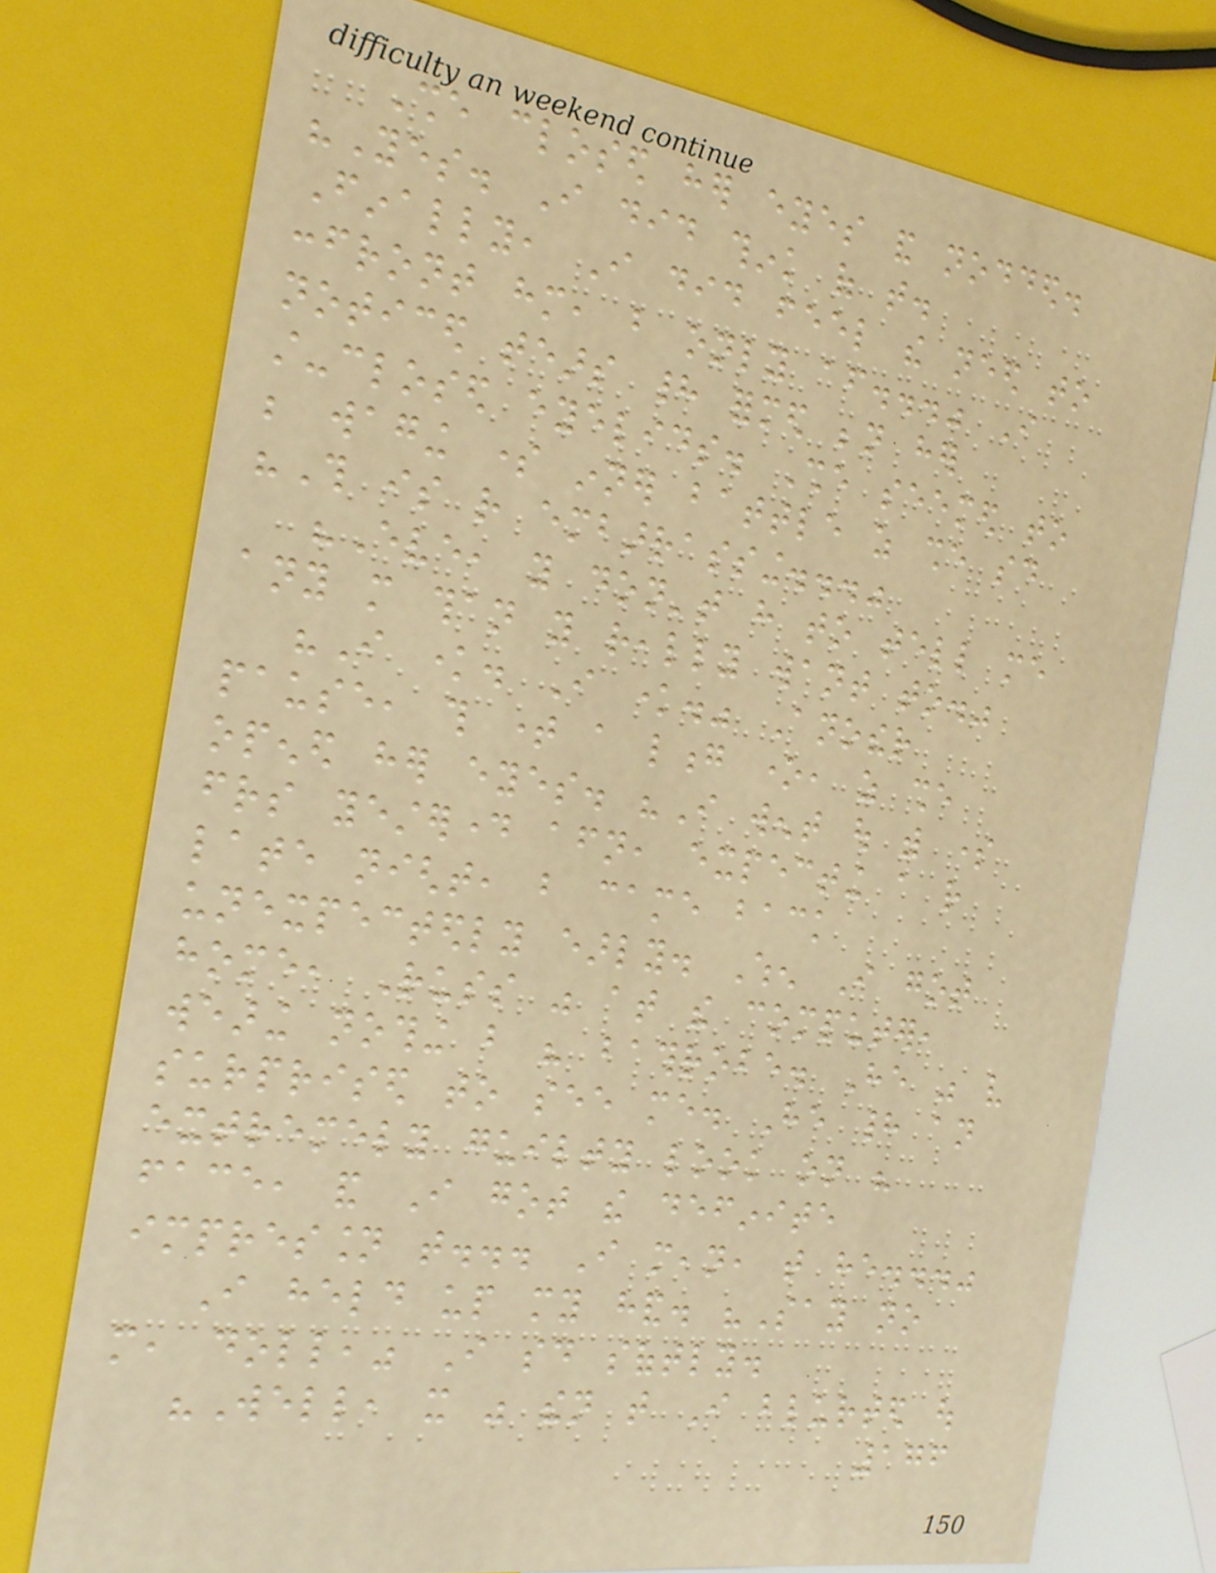She closed her eyes and nodded.
"Yes. I did think of that.
Finally, I did feel the need to
confront him, but only after..." I
noticed tears had formed beneath her
still-closed eyelids. She seemed to
be waging some inner battle as she said
"This is rather embarrassing..."
"Eve, you don't have to tell me
any more than you really want to."
"I know. I know." Another
pause, this time a long one, as she
opened her eyes. "I went out with some
friends yesterday afternoon, expecting a rather
late night, but came back
unexpectedly early. When I got
home, Russ was at the computer,
wearing nothing but his bathrobe. He was very
surprised to see me. He had an
extremely guilty look on his
face, and I got the definite
impression that... I mean, that he..."
I held up my hand. "Say no
more, doll," I said softly.
"Well, it was then that I blurted out
176
